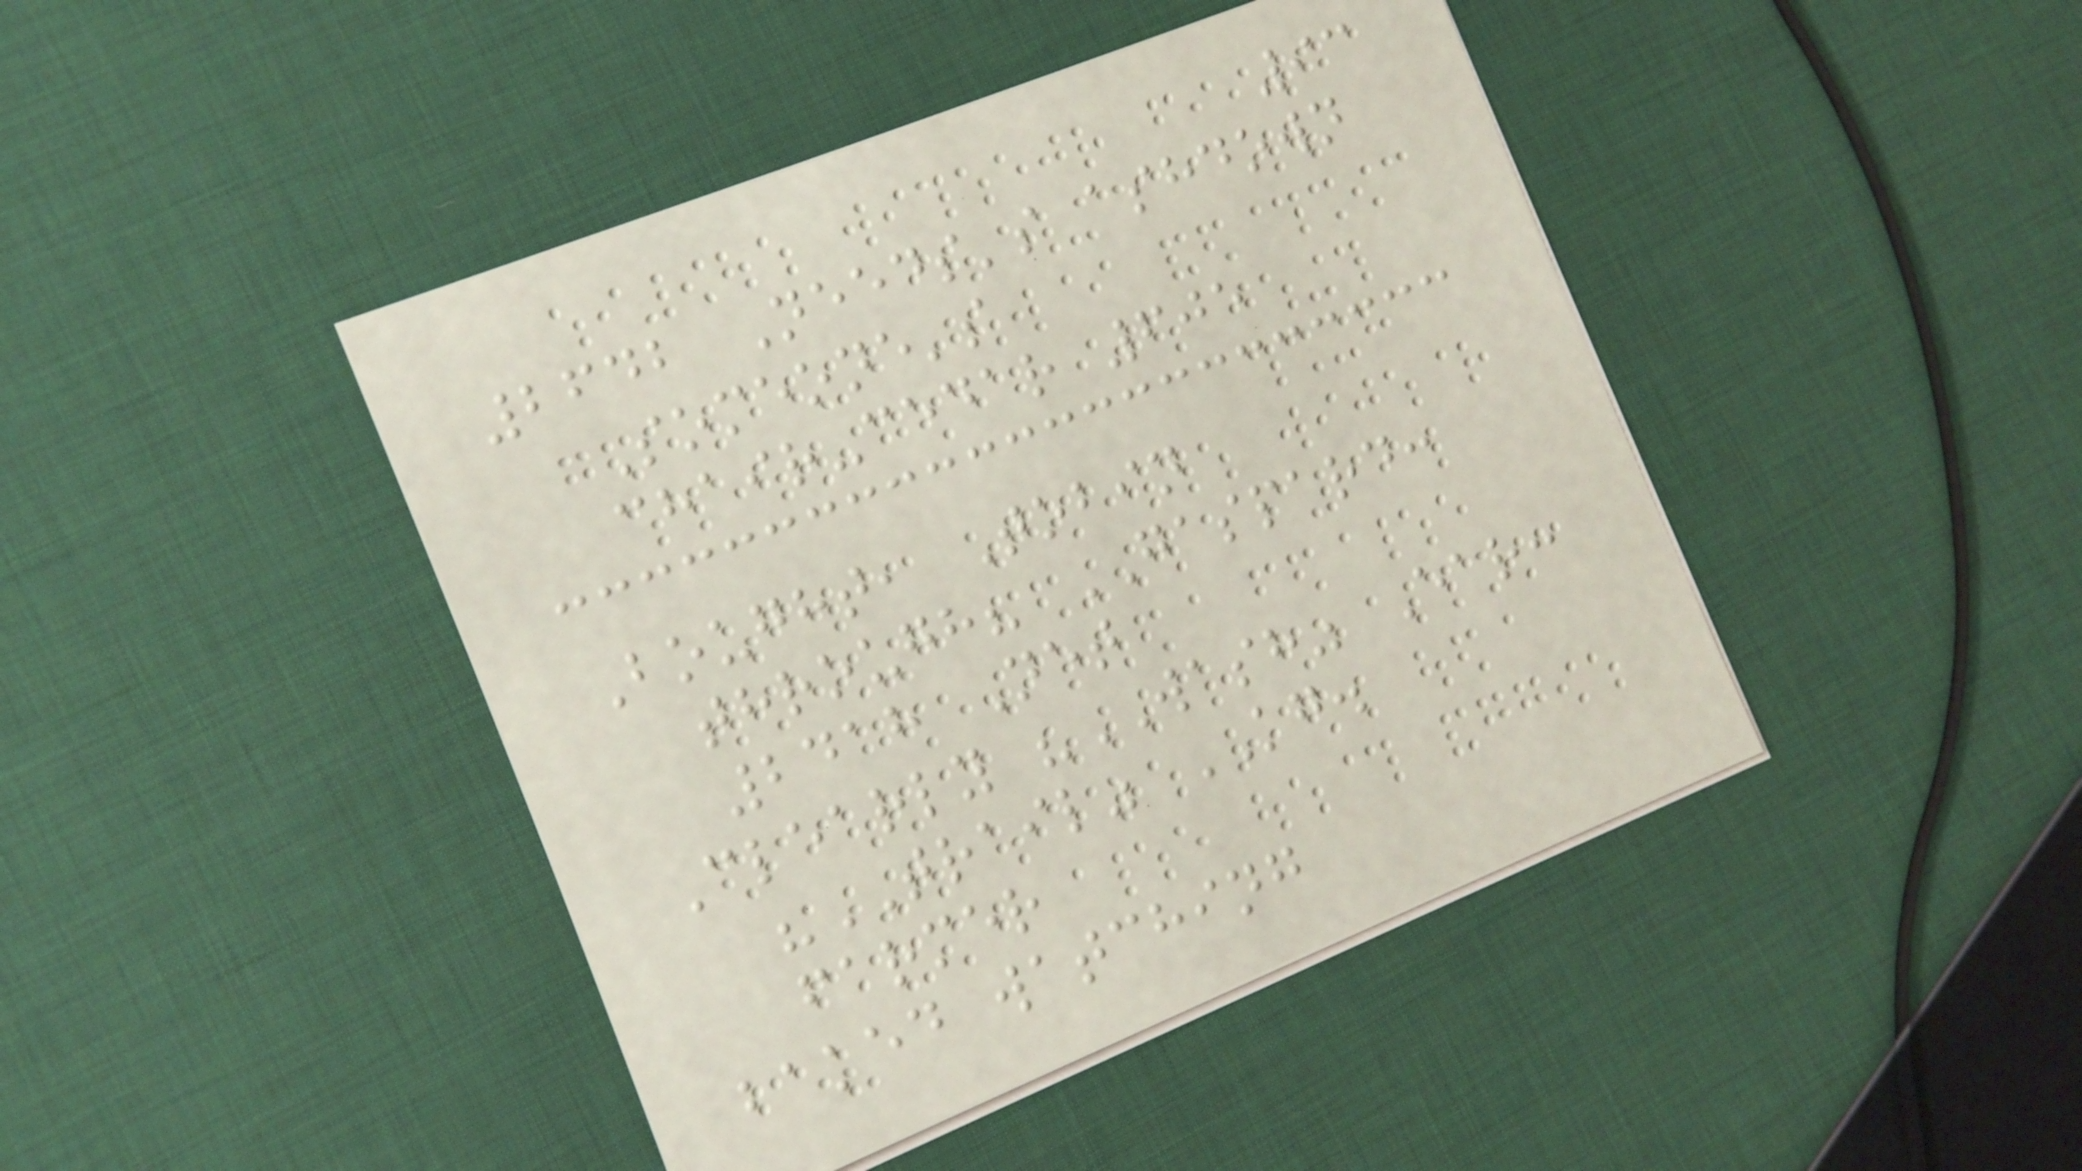93
2642 Needs's ashdown
Someone's
chair-cedar 605
Bought, Tobin
through? GASPARD:
2418 Net
Clearly "WASH" Ear:
"TRAIL" KG.
farmer
baked watching
